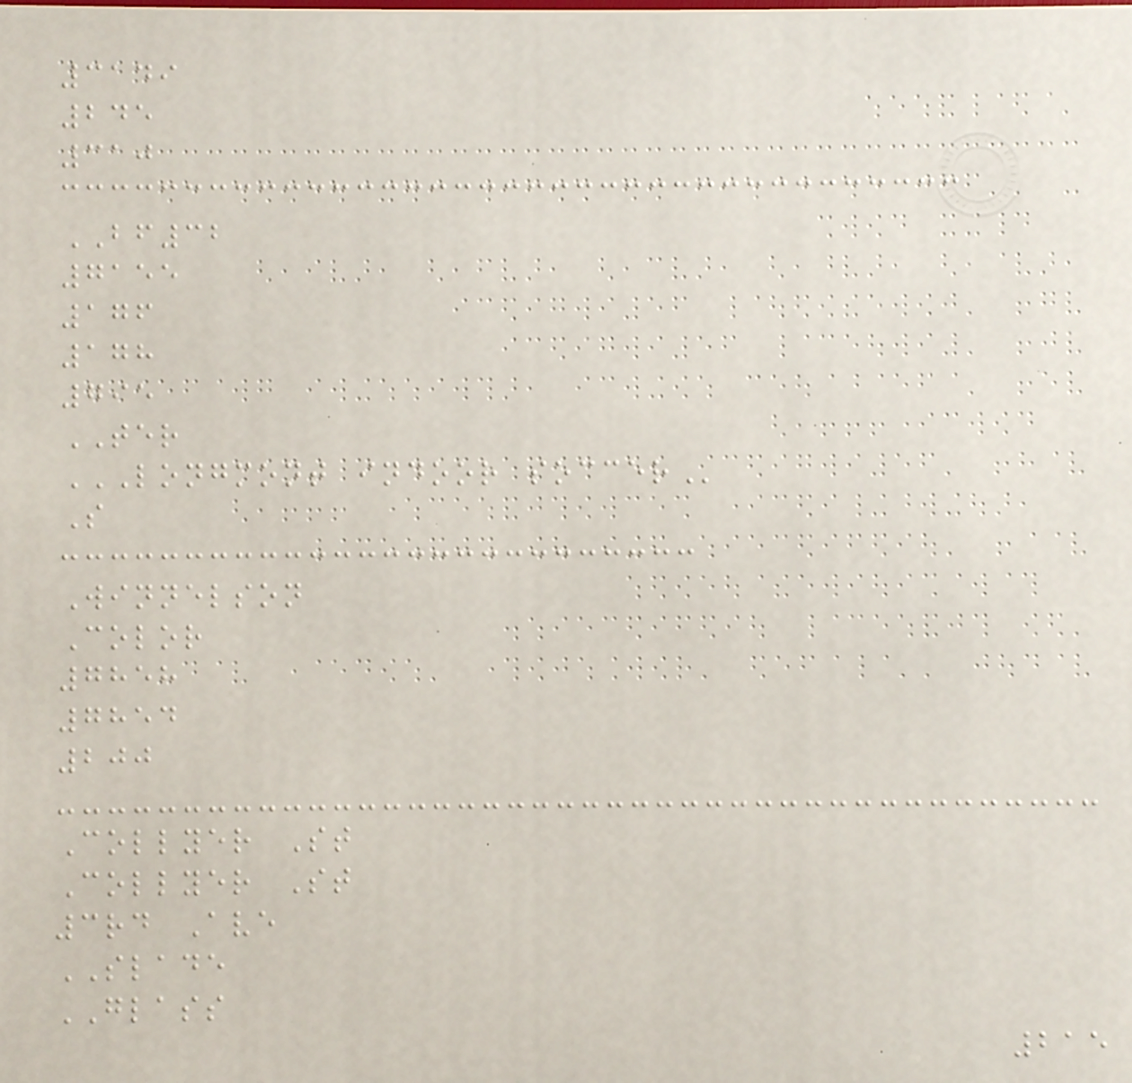3149
245
310
BF32
7155
176
178
795
TER
LONGMONT INDOOR SOCCER
S
Winnelson
Color
7858
7854
200
Collyer St
Collyer St
3rd Ave
SLADE
GLASS
215
